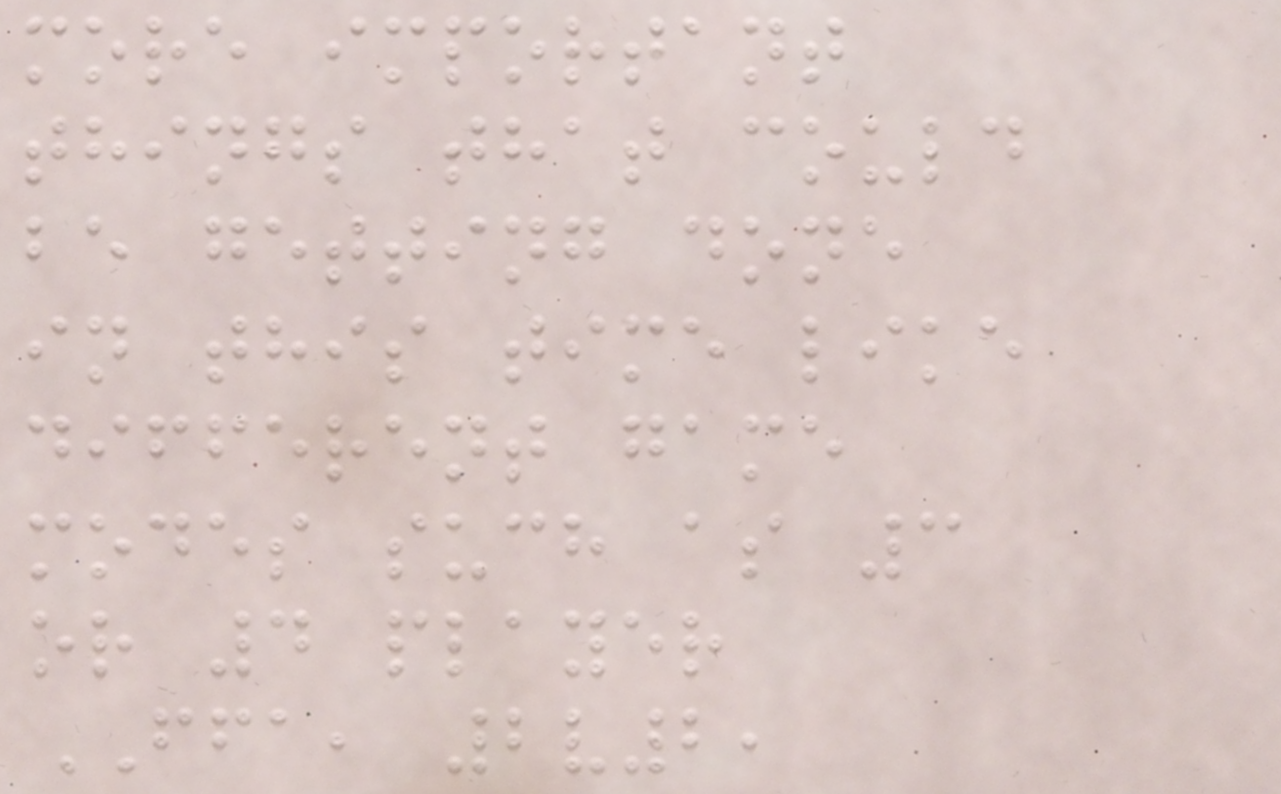more important
things that could
be getting done
in this time like
different game
modes such as 3
or 4 player
FFA, 2v2,
